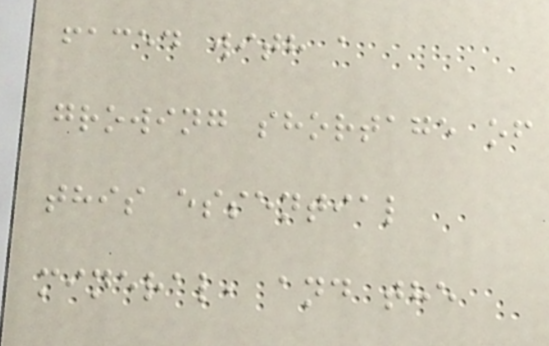faced with a
growing shortage of
this essential
mineral, and the
